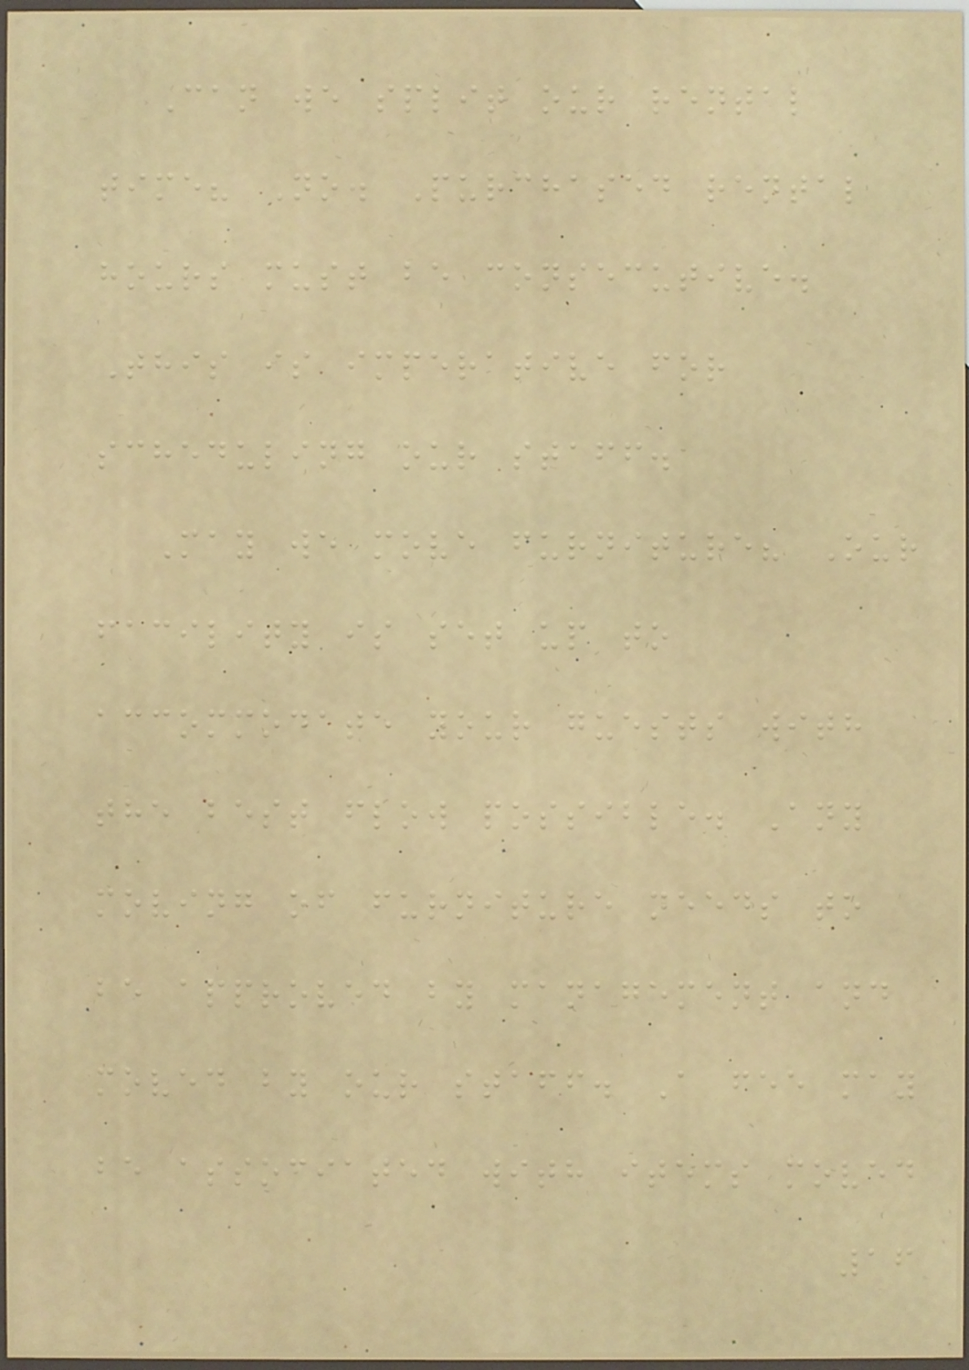Can we split our rental
time? No. Purchased rental
hours must be consecutive.
This is imperative for
scheduling our staff.
May we move furniture? Our
facility is set up to
accommodate your guests with
the best flow possible. Any
moving of furniture needs to
be approved by management and
moved by our staff. A fee may
be associated with items moved
16
